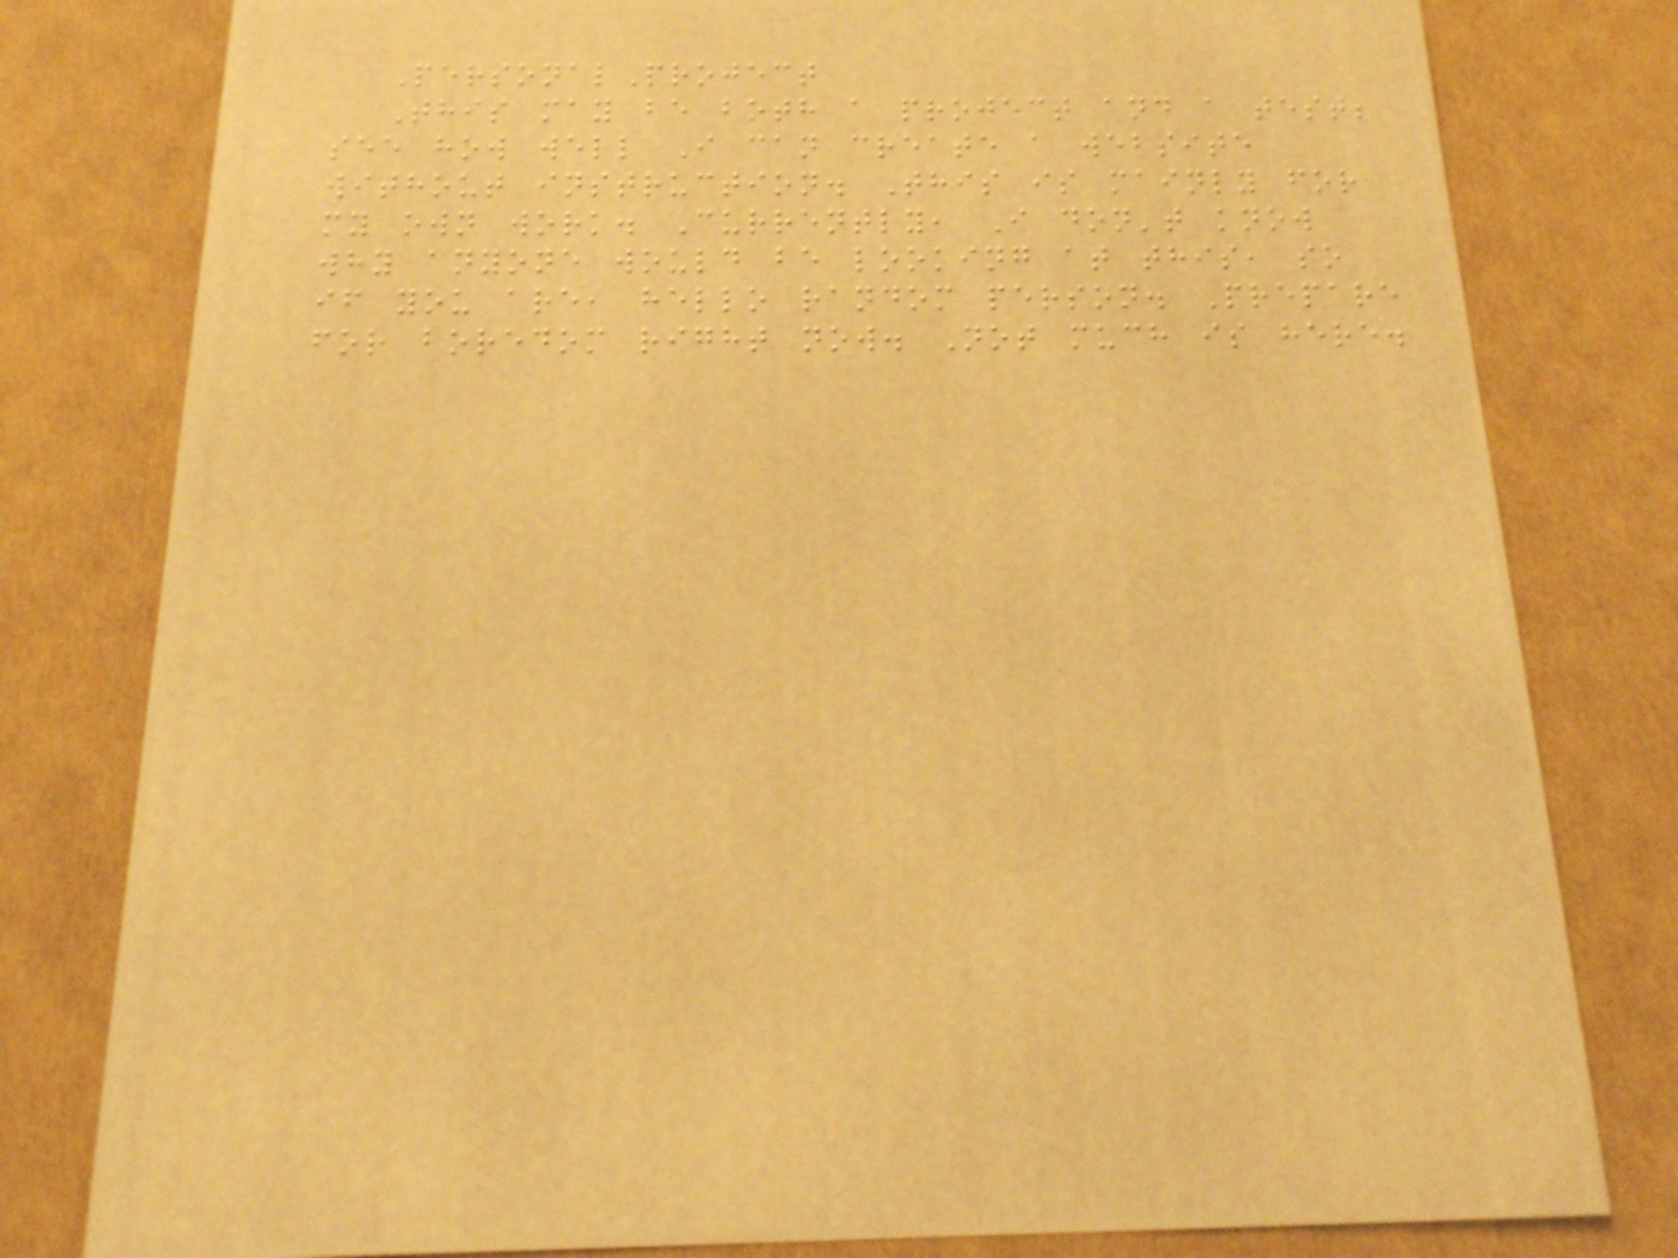PersonalProject
This may be both a project and a test;
see how well I can create a website
without instruction. This is mainly for
my own work. Currently, I don't know
why anyone would be looking at this, so
if you are, hello random person. Prepare
for boredom right now. Not much is here.
